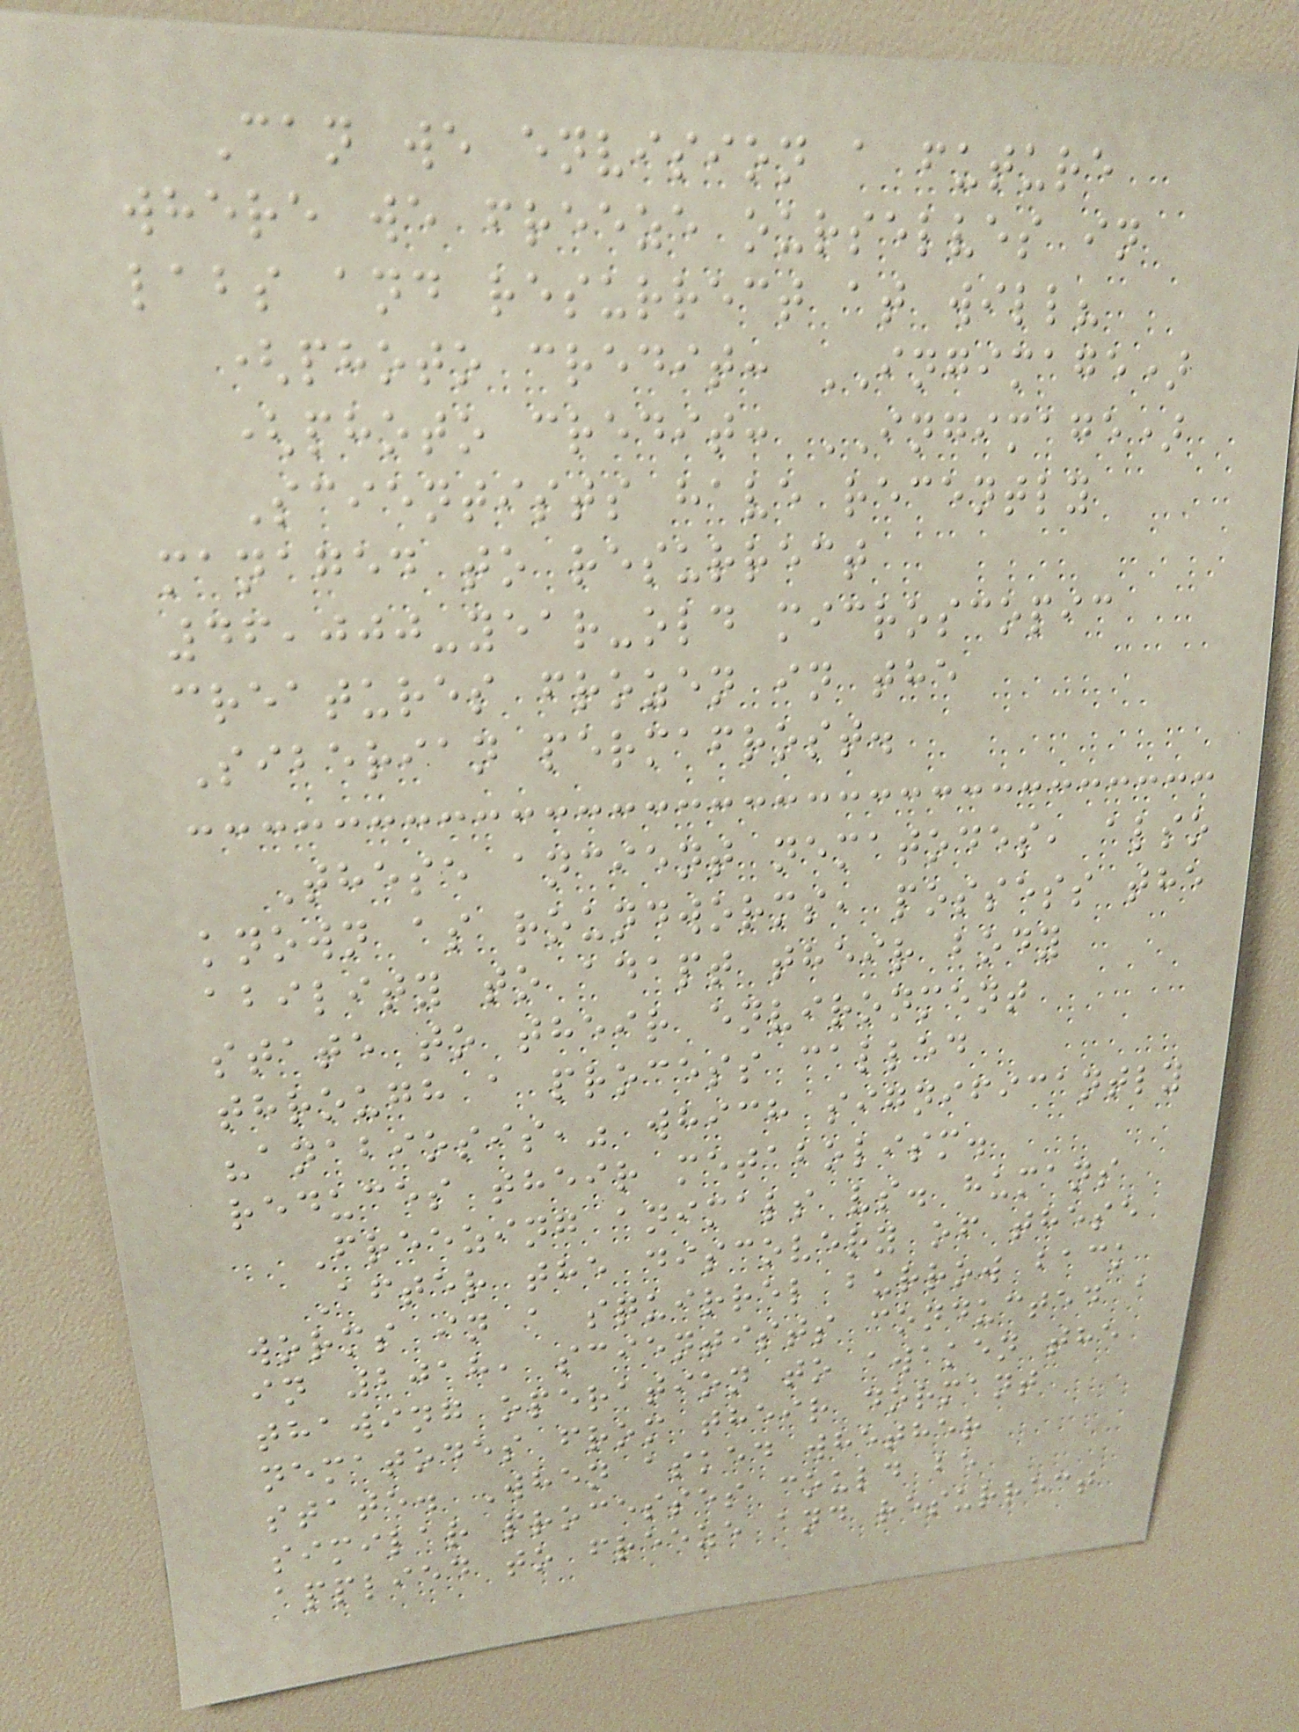Can we envision a future
where we freeze ourselves in
labs and resurrect at will?
(photo credit: INGIMAGE)
(photo credit: INGIMAGE)
Scientists have recently
managed to resurrect
46,000-year-old microscopic
creatures frozen in the
Siberian permafrost.
These ancient nematodes, also
known as roundworms, possess the
ability to adapt their body
state to their environment
through a process called
"anabiosis," which significantly
reduces their metabolism.
Freezing animals vs. humans
After the discovery of these
worms in a squirrel burrow back
in 2018, scientists conducted a
thawing operation to awaken the
nematodes from their dormant
state. When asked whether
similar processes could be
applied to freeze and resurrect
